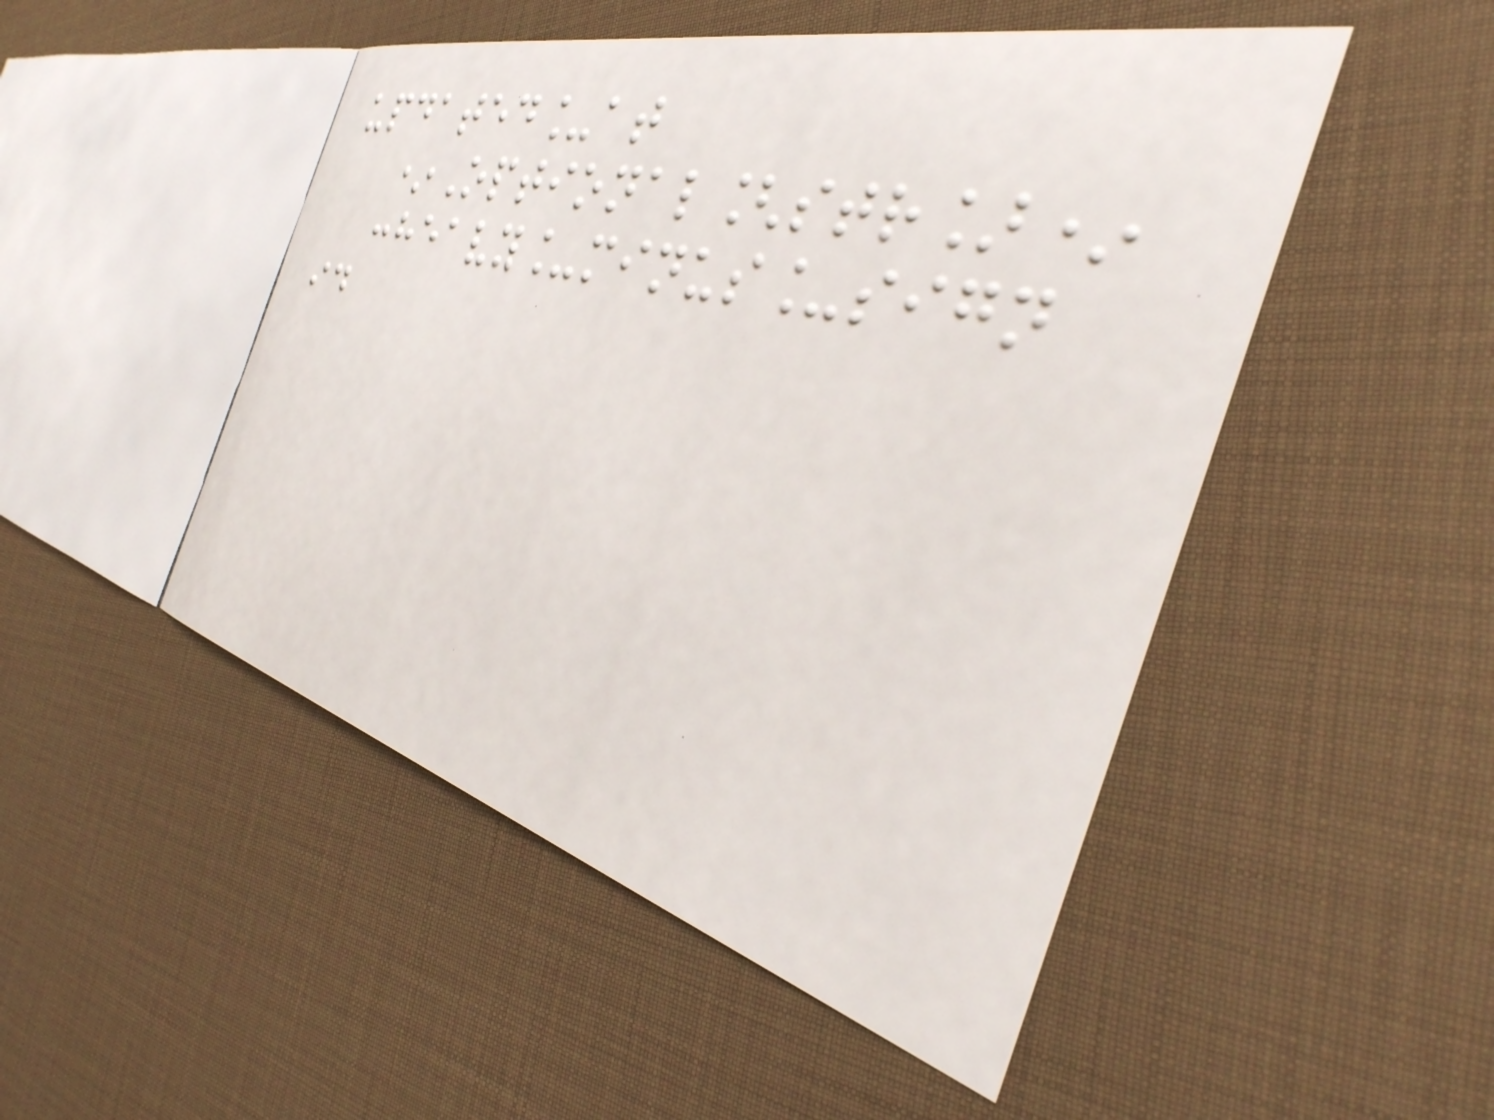updated_at
*Optional[str]*
:heavy_minus_sign
id
